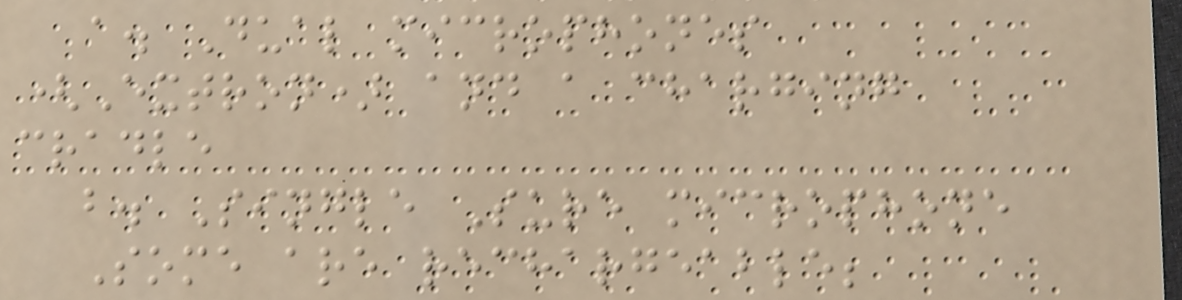a. Dual microphones
(Extron) and a charging
cradle
b. Single Sure microphone
Some are rechargeable;
